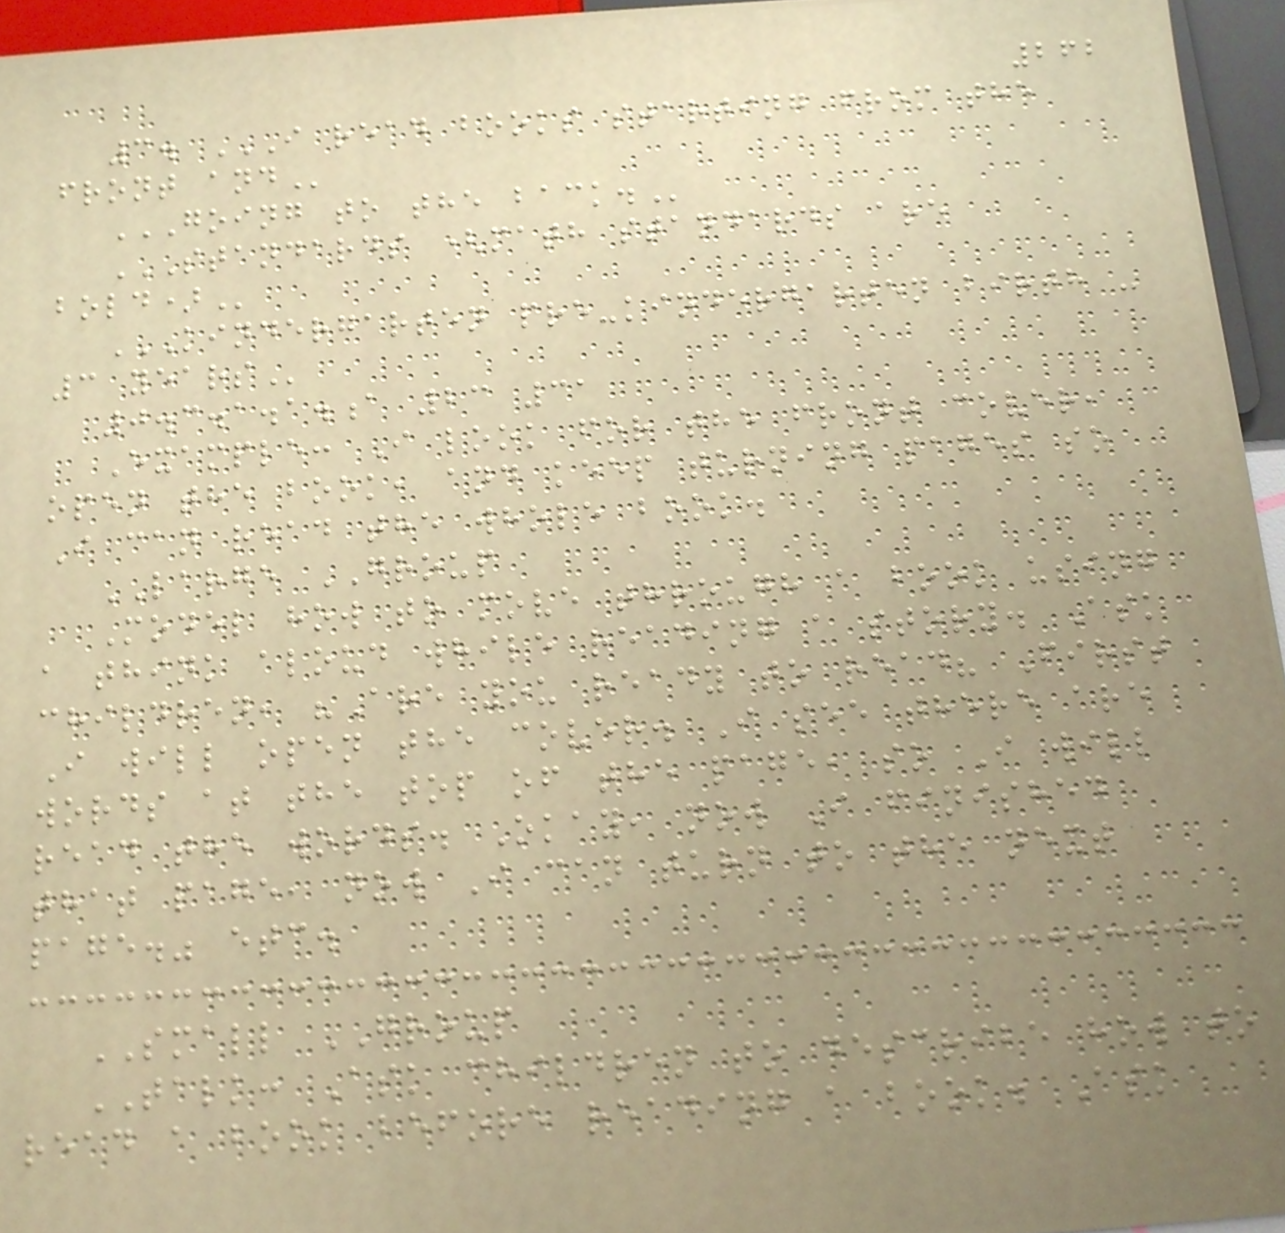262
3. I READ BOOKS STARTING FROM THE
FRONT AND
GOING TO THE BACK.
STANDARDS (MATH STANDARDS ARE
BOLD)
KINDERGARTEN PRE-KINDERGARTEN BIRTH -
3 YEARS
0.3.1.1.a 23 31
Example: I look for the front cover,
open the book, and keep turning pages so
I can read the whole book.
LARGE GROUP
Model how to move through a book using
a think aloud while reading a story. Ask
children, "Are you ready to read? First
I will open the cover. I see there are
words at the top of the page, so I will
read the words. Okay, now I finished
that page, now I can turn to the next
page." etc.
SMALL GROUP
TALK: Ask children to describe how to
read a book before reading a book. Ask
